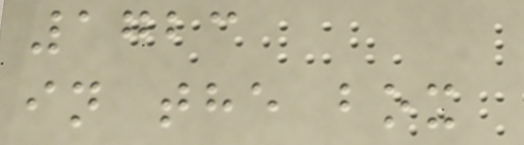1723
in the box
